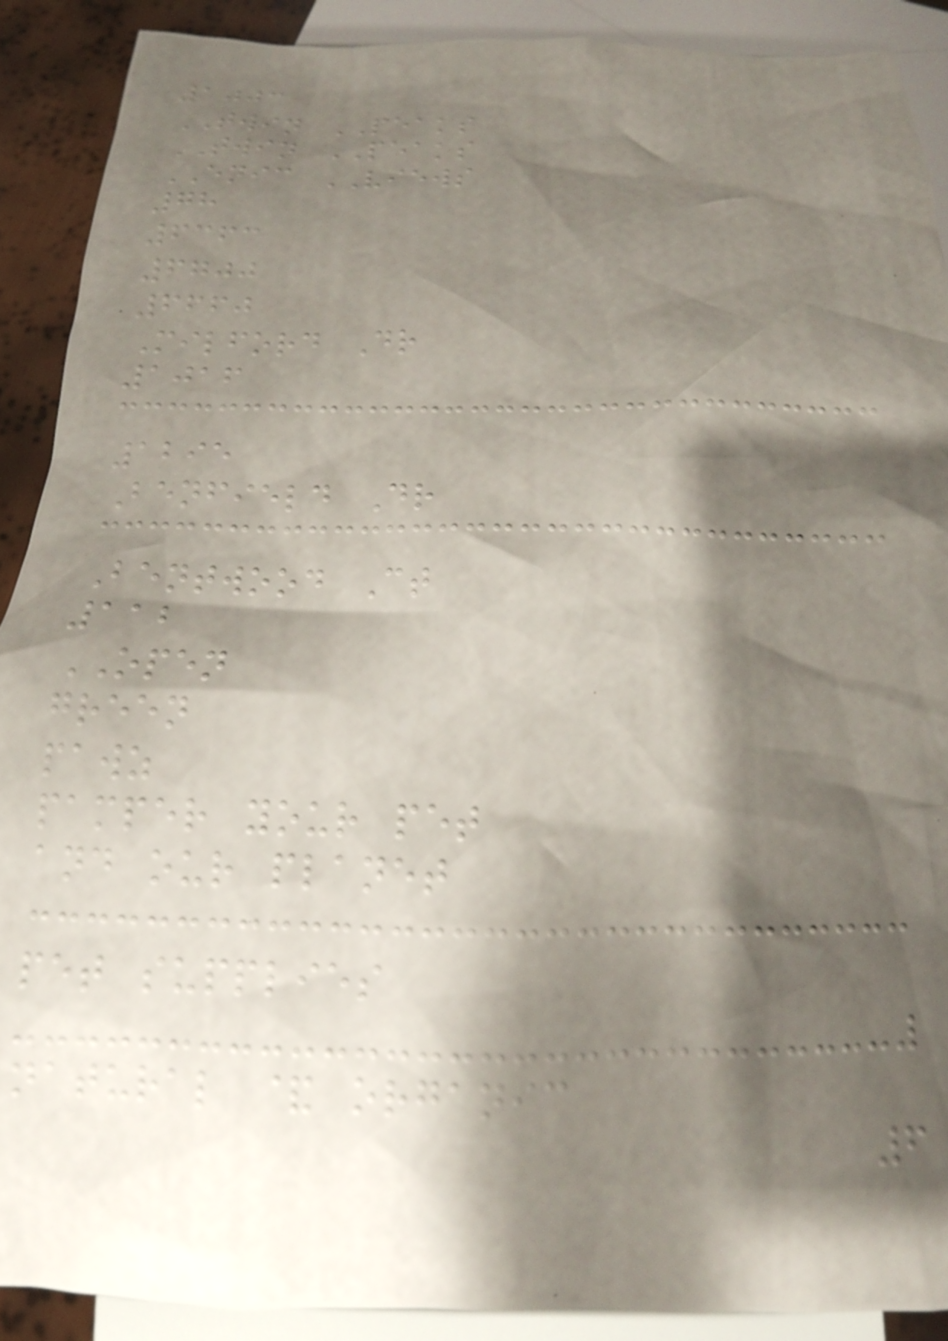1003
TWIN PEAKS
TWIN PEAKS
ENIC VIEWS
78
6363
6700
6660
Milford Dr
1016
1295
Benfield Dr
Bentwood Ct
112
OPEN
green
pawz
pamper your pet
and our planet
pet supplies
natural & organic
6
